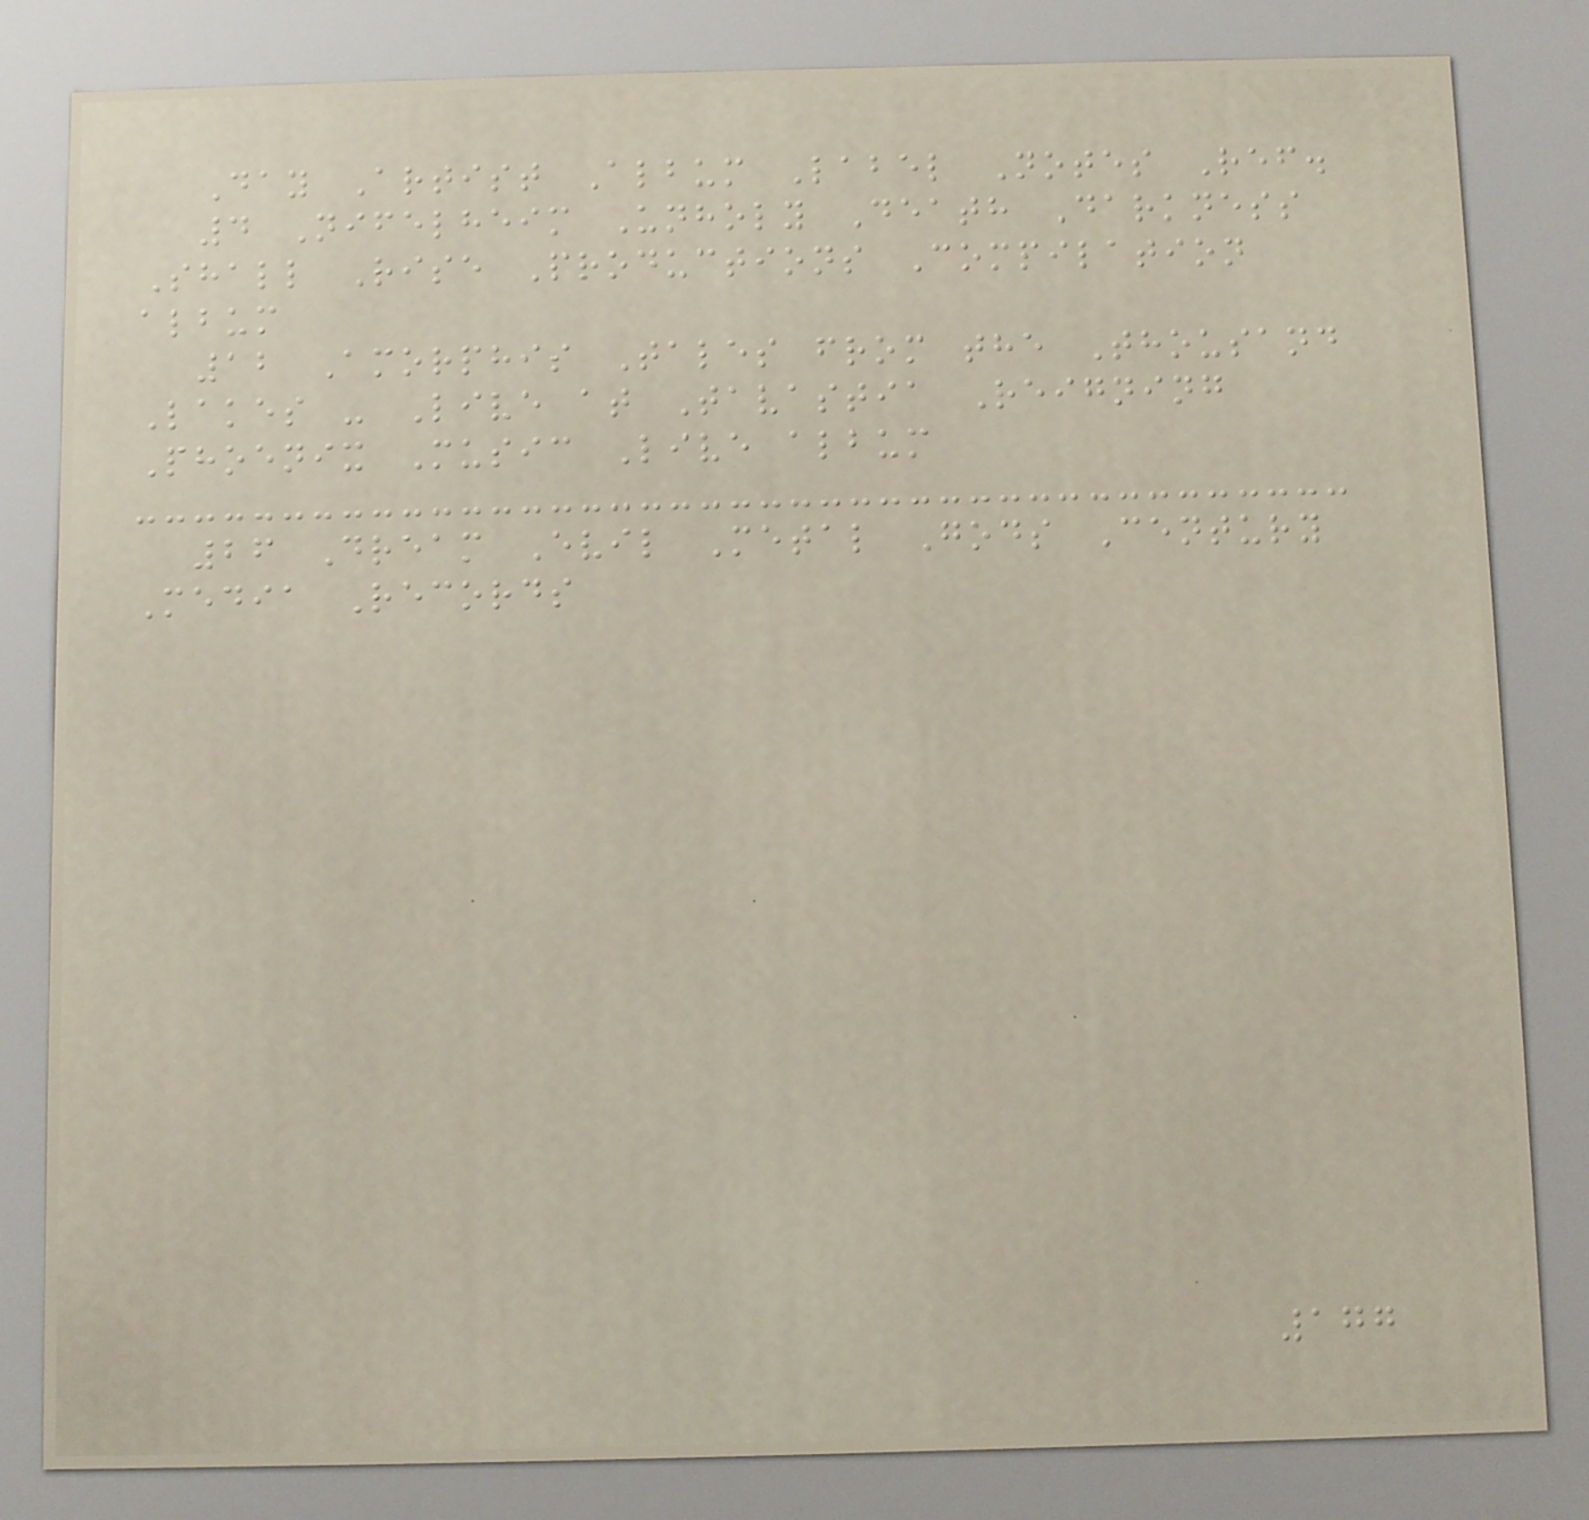Day Artist Album Label Notes Ref.
4 Nifelheim Unholy Death Darkness
Shall Rise Productions Compilation
album
12 Amorphis Tales from the Thousand
Lakes - Live at Tavastia Reigning
Phoenix Music Live album
26 Dream Evil Metal Gods Century
Media Records
177
